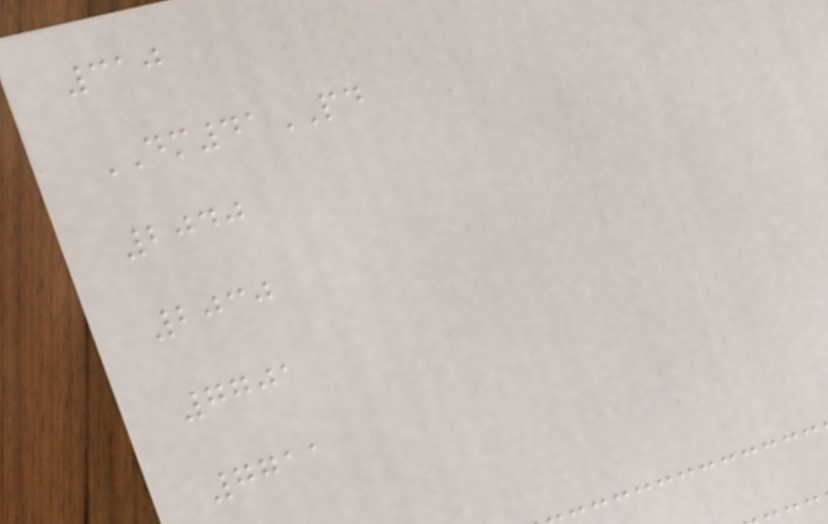310
DM41PD
2040
2030
7701
7711
